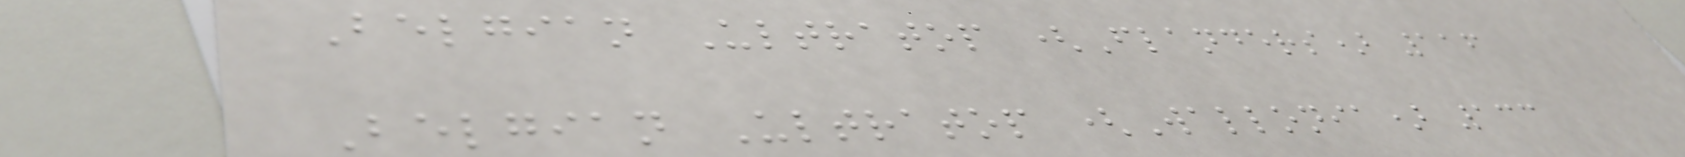Belgian Ultratop (Flanders) 116
Belgian Ultratop (Wallonia) 133
